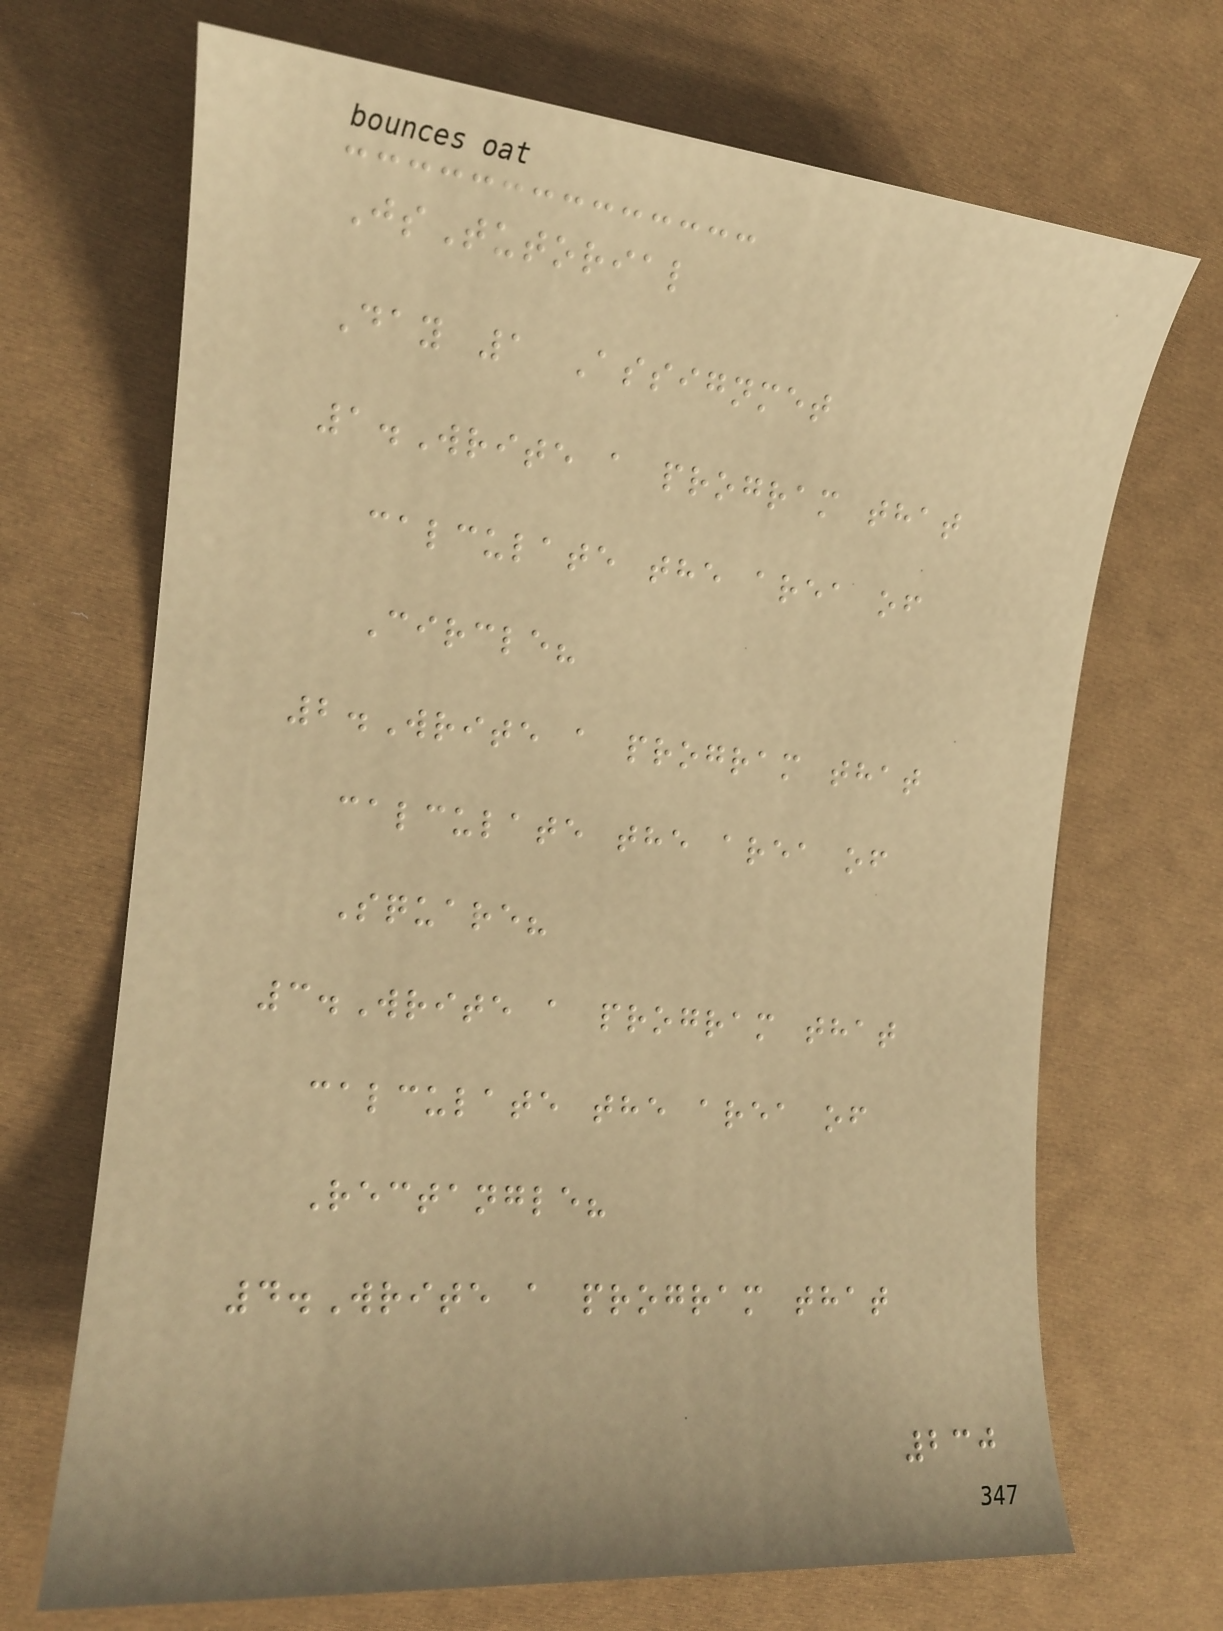JsTutorial
Day 1 Assignmet
1.Write a program that
calculate the area of
Circle?
2.Write a program that
calculate the area of
Square?
3.Write a program that
calculate the area of
Rectangle?
4.Write a program that
230
